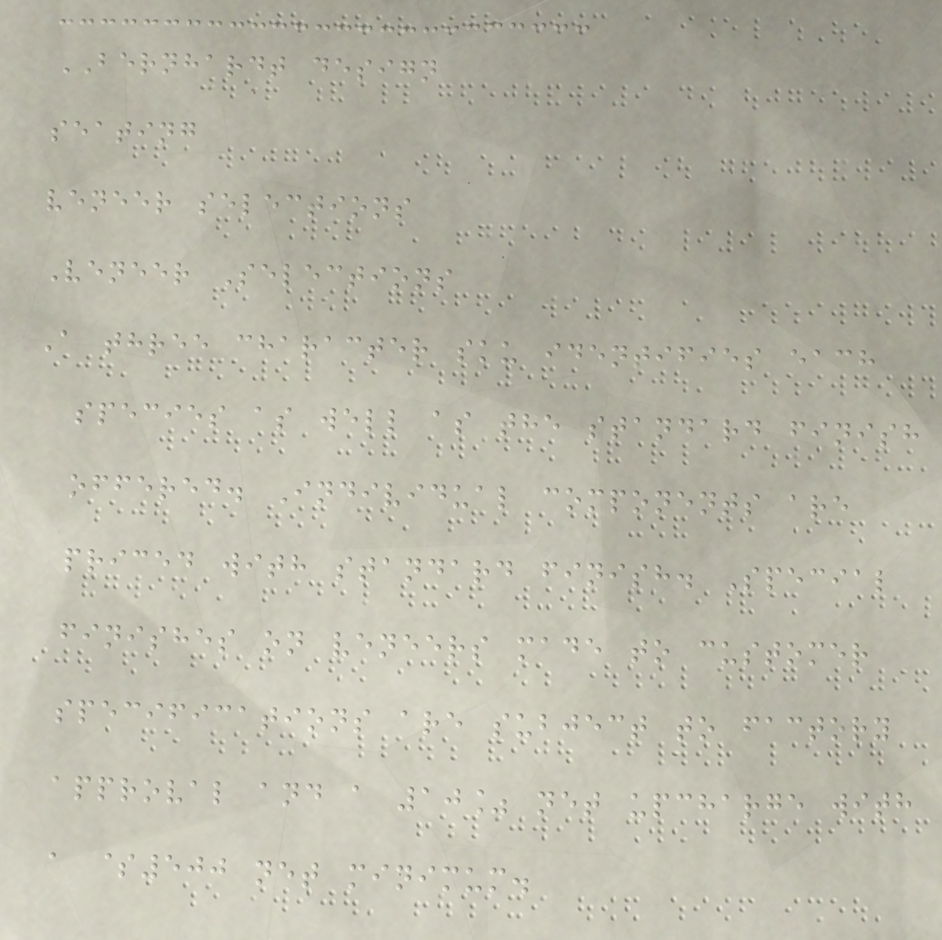BERNHARDT design
seating
veneer selections
Veneer Selections
A three character sku identifies each
species as well as the standard finish
offered. Individual components are
priced with standard finish. Special
finishes on veneers made to customer
specifications are subject to factory
approval and a 10% net upcharge with
a $500 net minimum.
